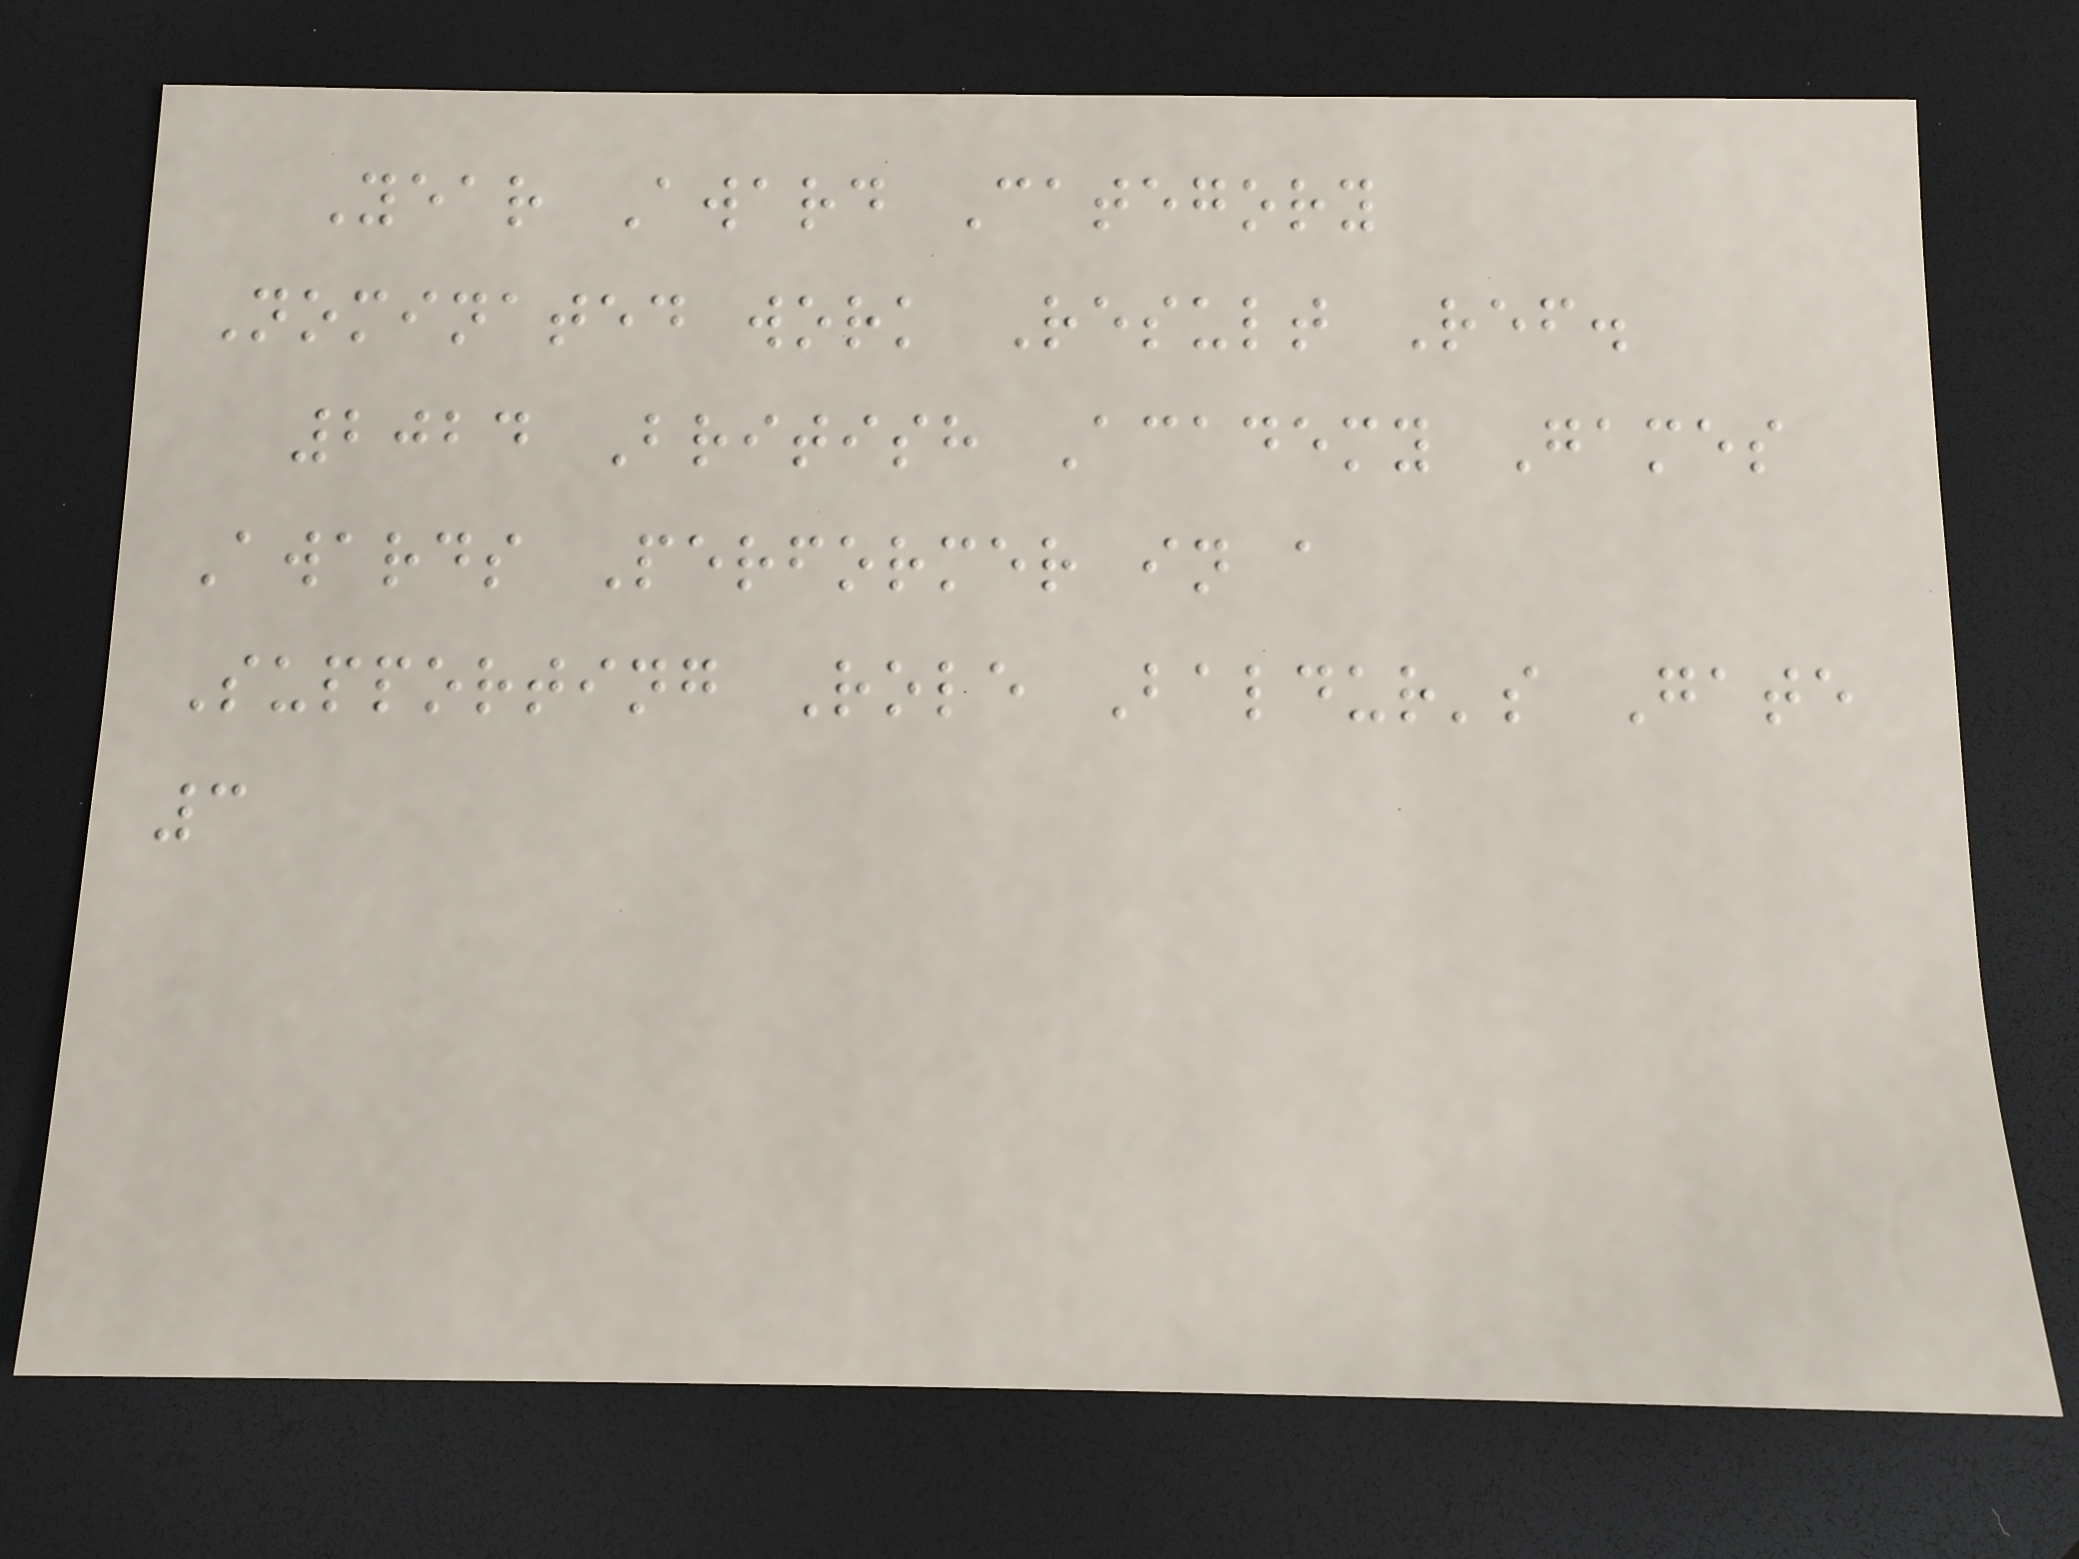Year Award Category
Nominated work Result Ref.
2024 British Academy Games
Awards Performer in a
Supporting Role Baldur's Gate
3
